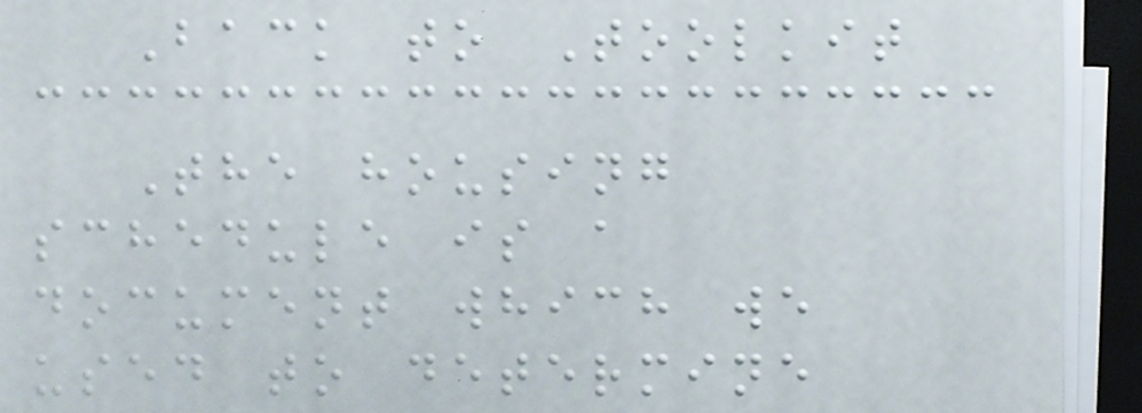Back to Toolkit
The housing
schedule is a
document which we
used to determine
